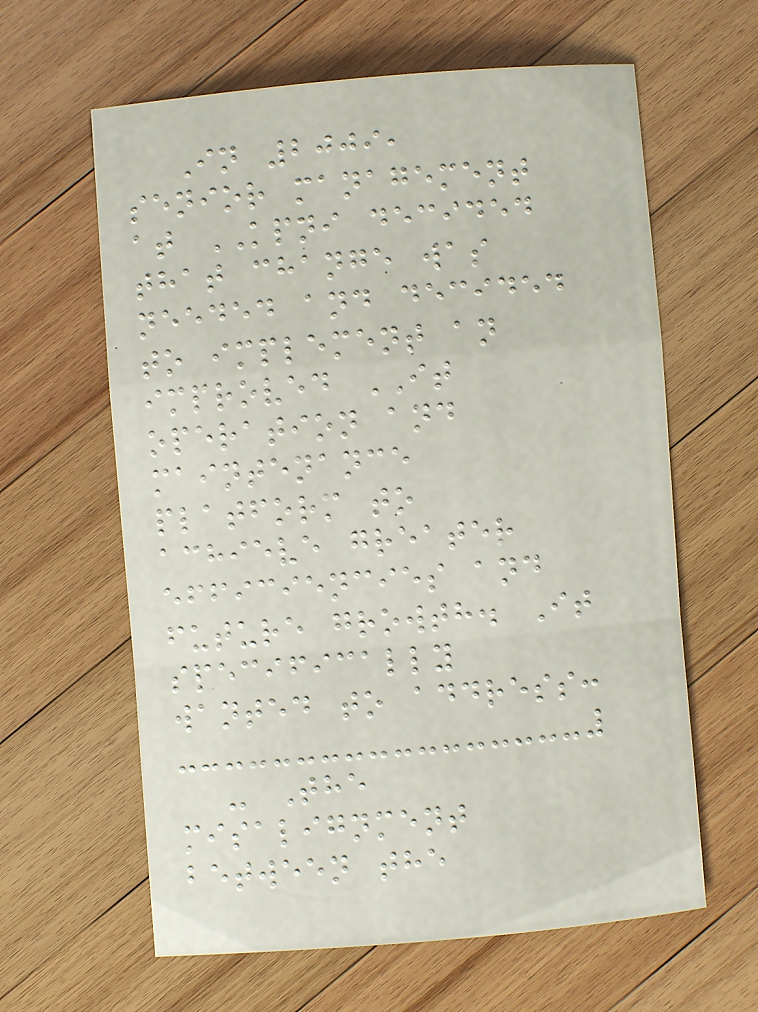In 2009,
senior management
at KPNI decided
that change was
needed and decided
to implement an
improved IT
operation and
maintenance
platform to
achieve greater
efficiencies and
future growth. It
specifically
wanted to address:
- The
misalignment
between the
